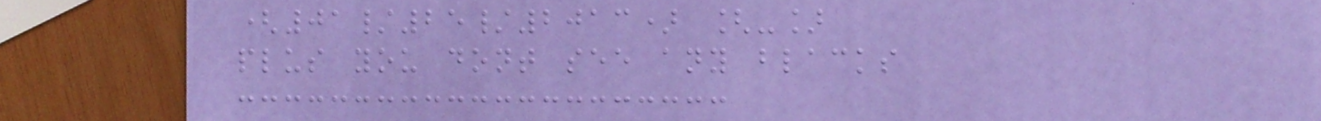(01/25/2013) [-]
plus you dont see any blacks
